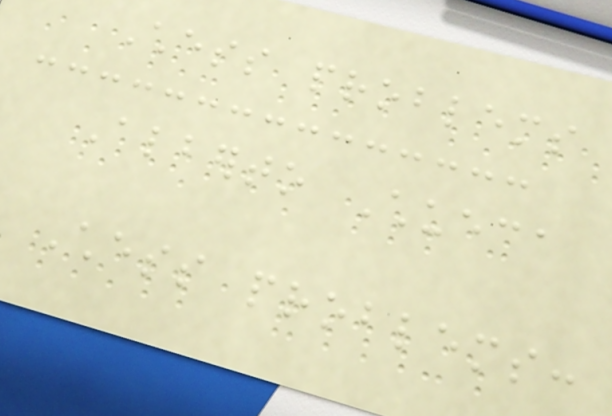Chess problems
Alberto Chueca
Chess problems:
